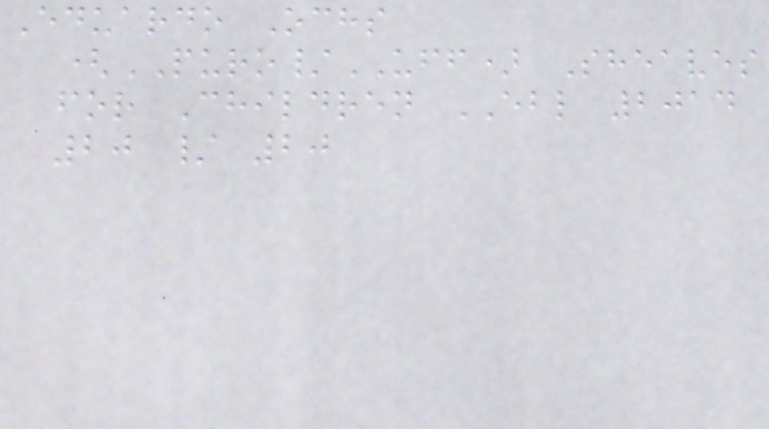Eduardo Ochs
(PURO/UFF) Sheaves
for Children EBL 2014
20 / 20
